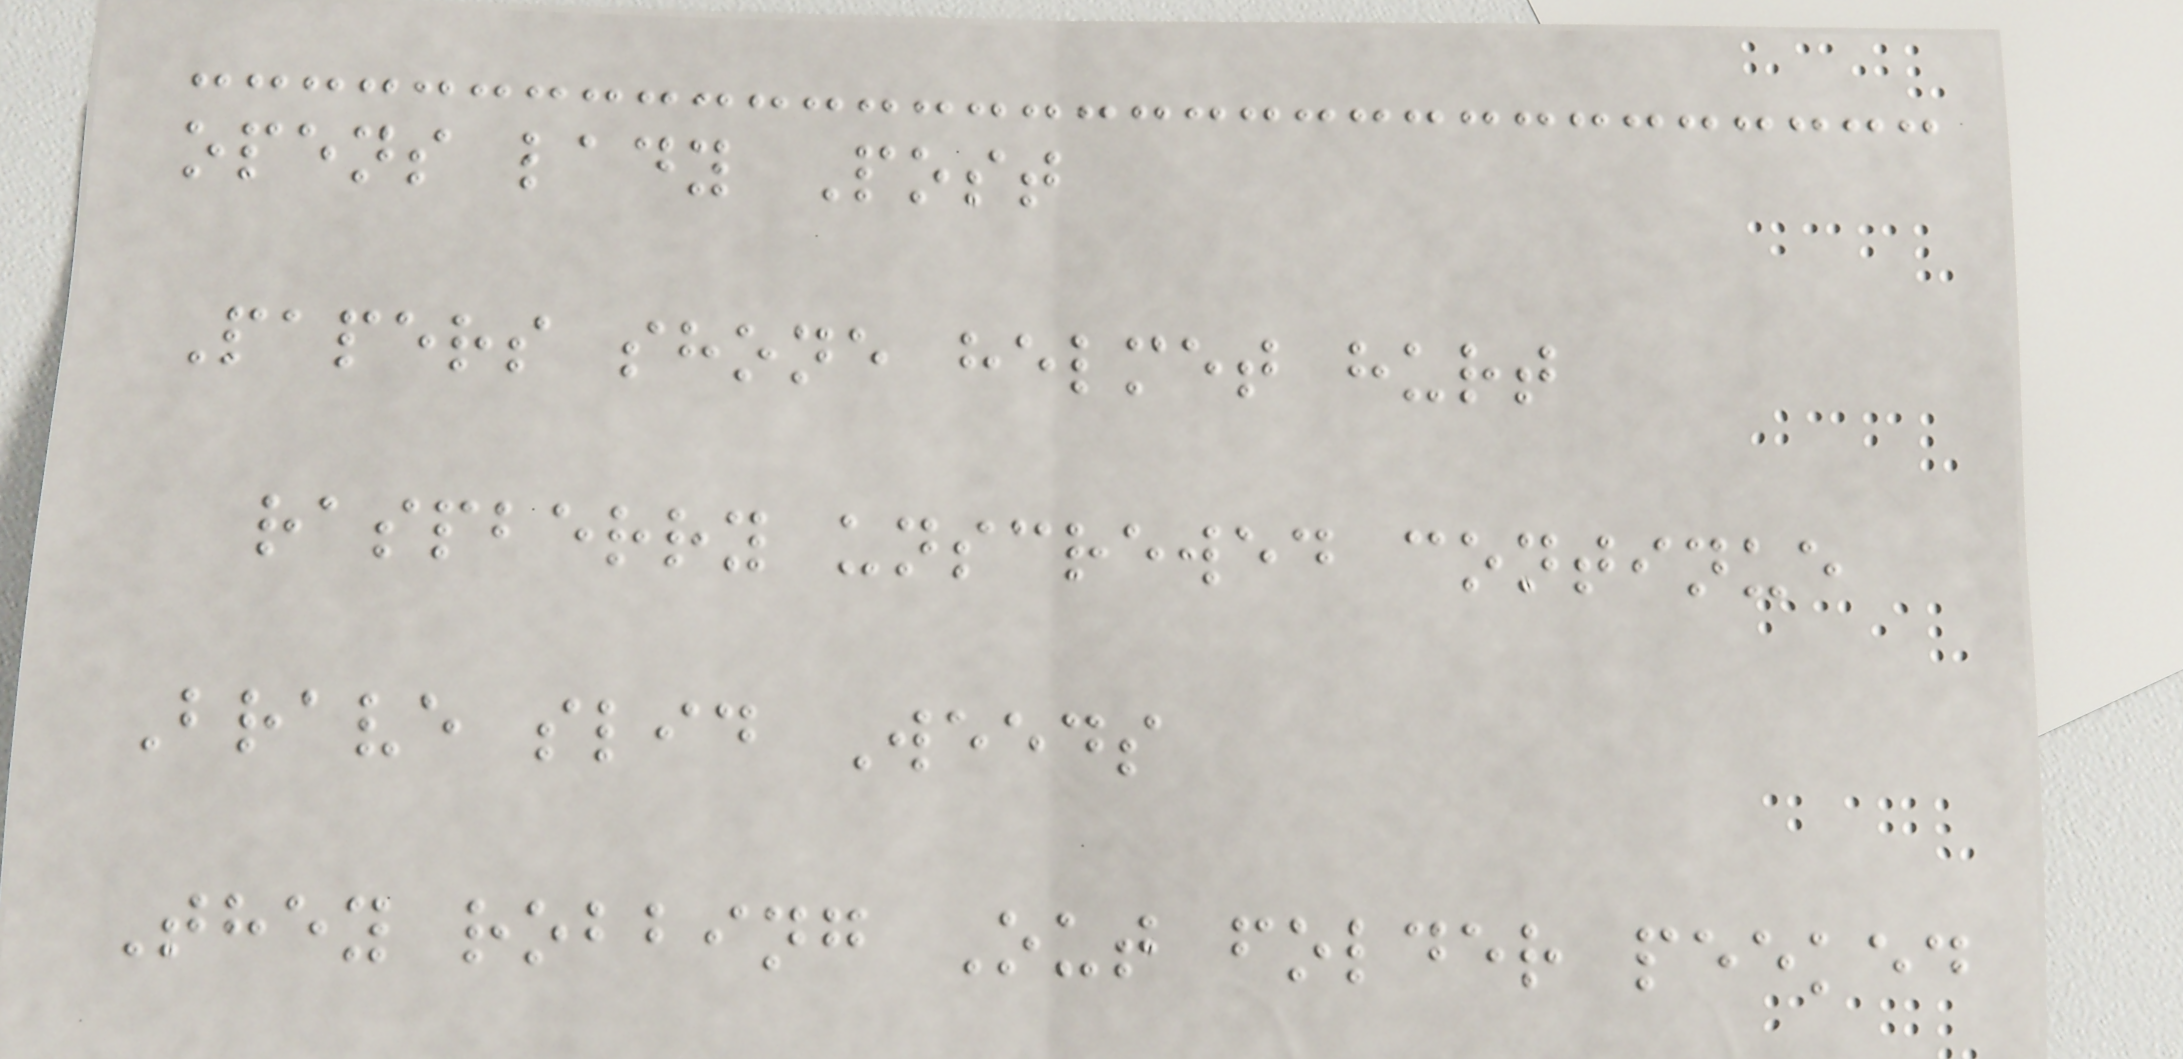opens lady Post
Papers shone helmet hurt
raspberry unscrewed continue
Brave slid Weeds
They robbing Out folder peeked
